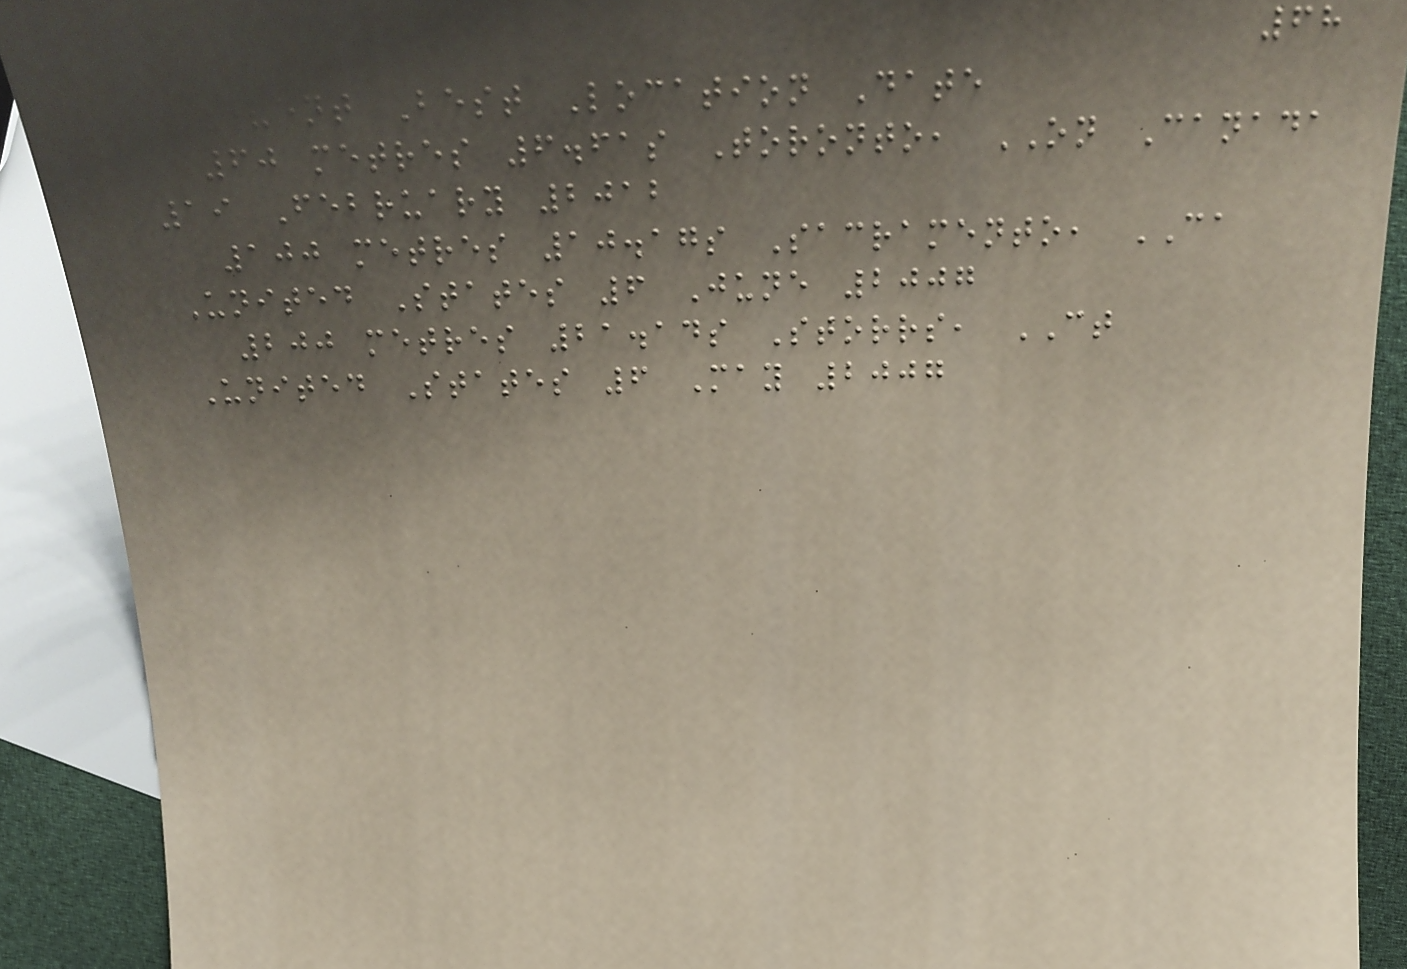68
Event Best Location Date
60 metres 6.61s Toronto, ON Canada
19 February 2012
100 metres 10.17s Sacramento, CA
United States 6 June 2007
200 metres 21.14s Storrs, CT
United States 6 May 2007
